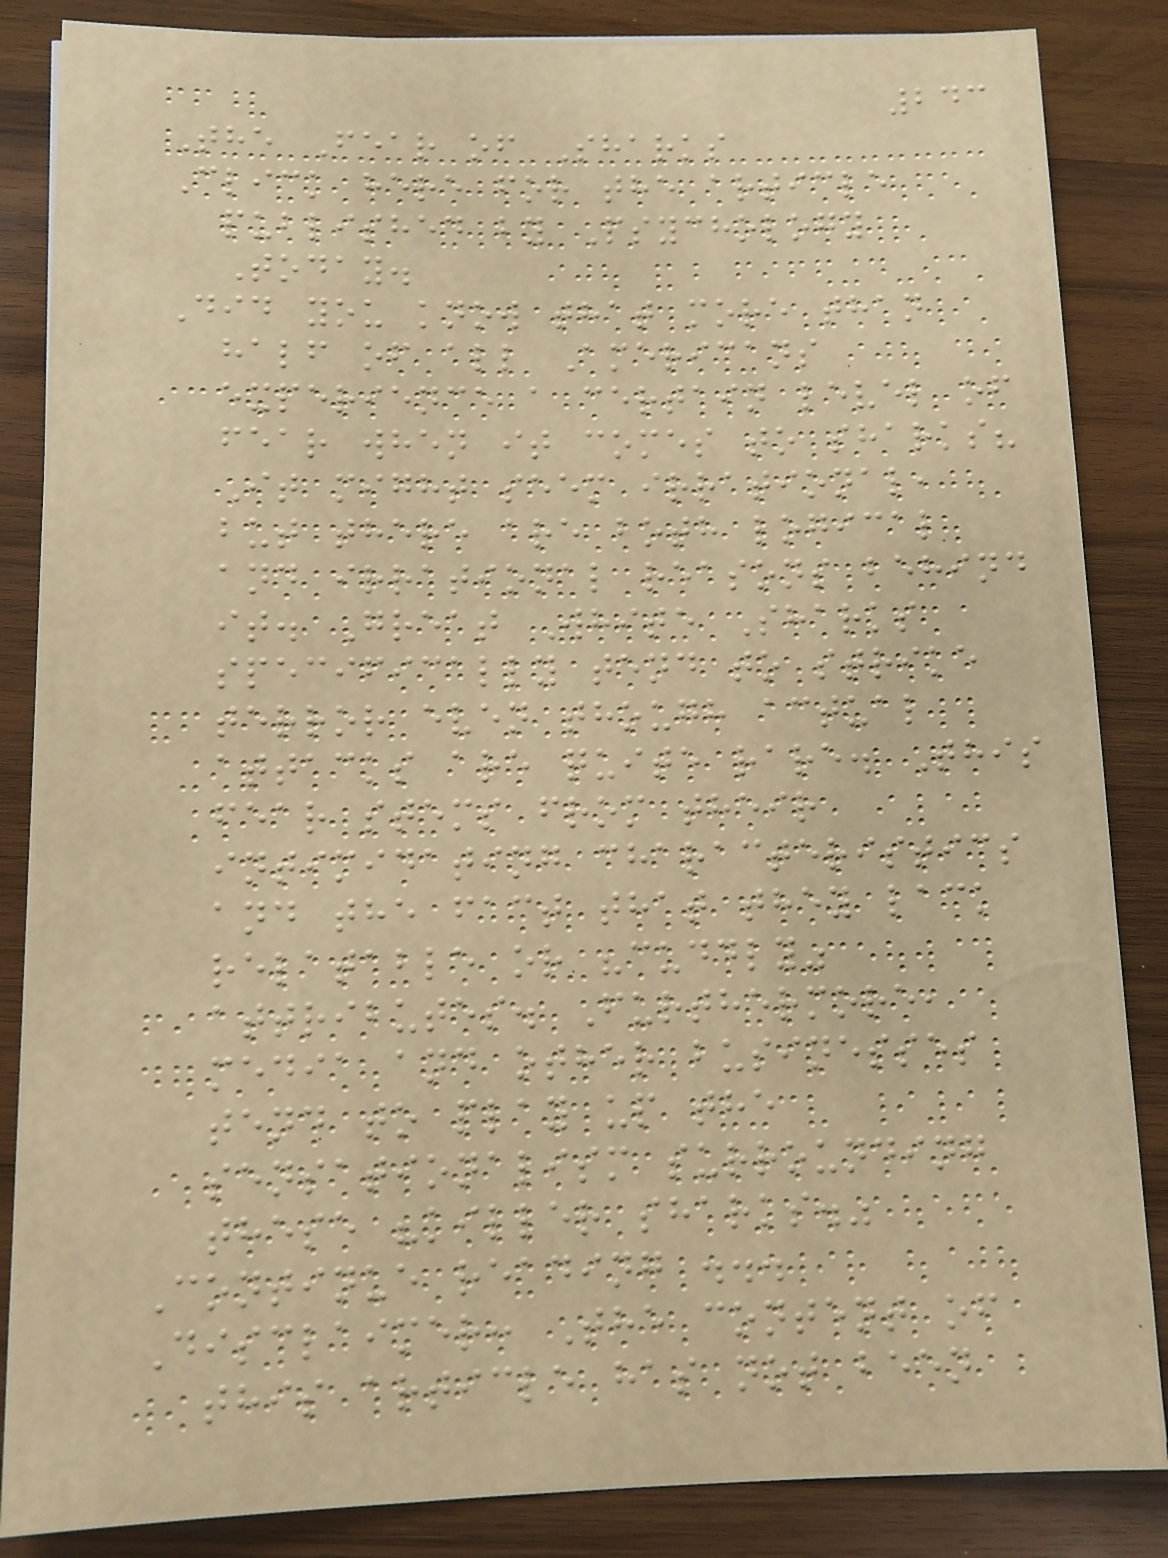243
The Fear of Sharks
Click here for the article
published by Psychology
Today.
Did you know that more than
half of all Americans
experience a certain level of
fear when it comes to sharks?
It might seem irrational,
but there are both logical
and irrational reasons behind
it. Great White Sharks
specifically tend to strike
terror even though actual
attacks are quite rare. This
fear stems from their
intimidating characteristics
and the fact that they lack
relatable or "cuddly"
attributes. Furthermore,
media and other businesses
tend to play up the
sensationalism surrounding
these "killer sharks."
Continue reading ...
Disclaimer: The content of
this article has not been
